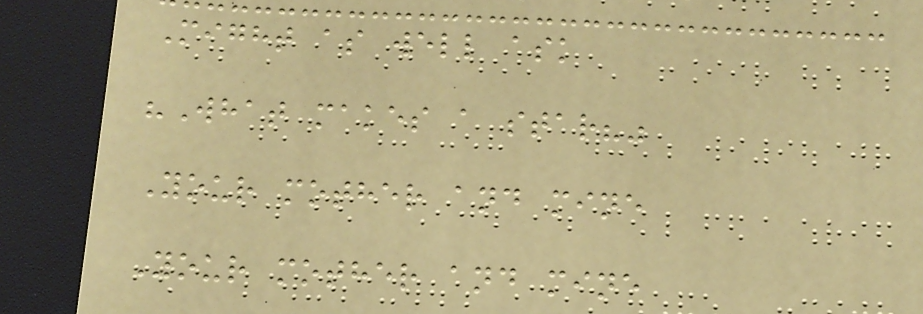Might as well ask
"What makes a star?"
Your mother and mine
Your mother and mine
